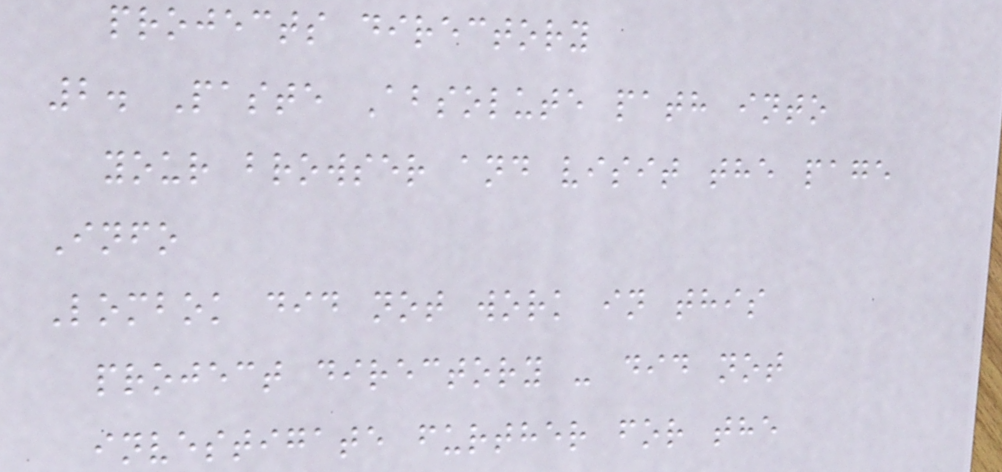projects directory
2. Paste Absolute path into
your browser and visit the page
Info
Lombok did not work in this
project directory - did not
investigate further for the
